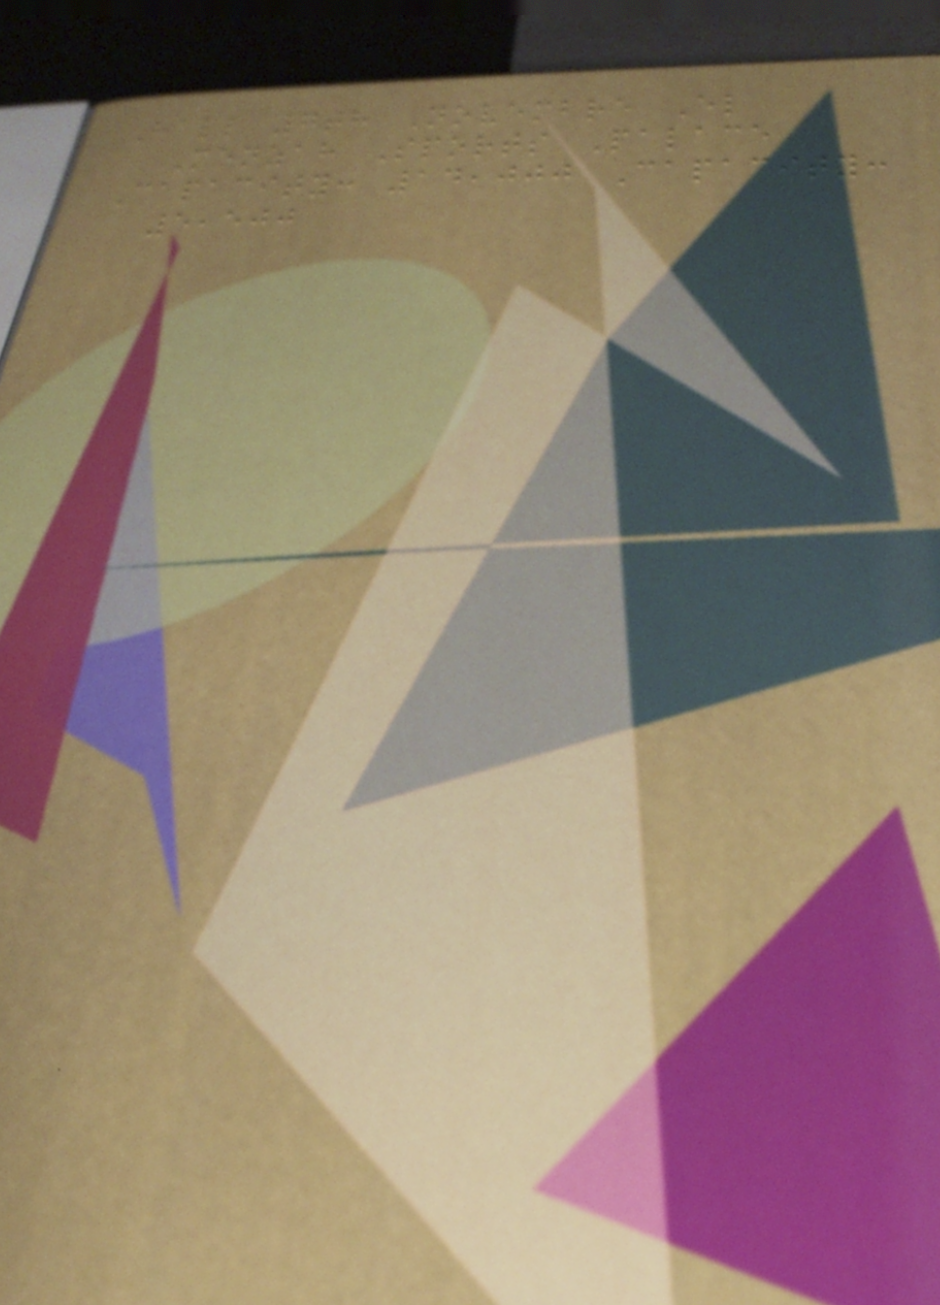Hall 7th Novembre El
Menzah Sports Palace
Capacity: 14,000 Capacity:
5,500
